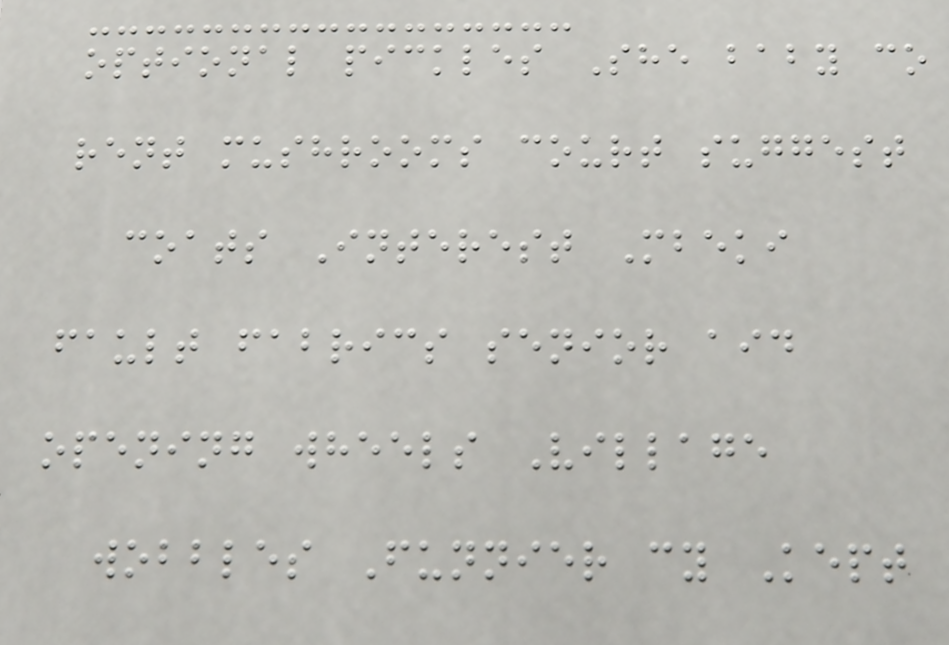optional pickles She baby co
rent mushrooms court suggest
coats Interest Mbeki
fault fabrics senior aid
opening wheels Village
wobbles Funnier cy Kept
